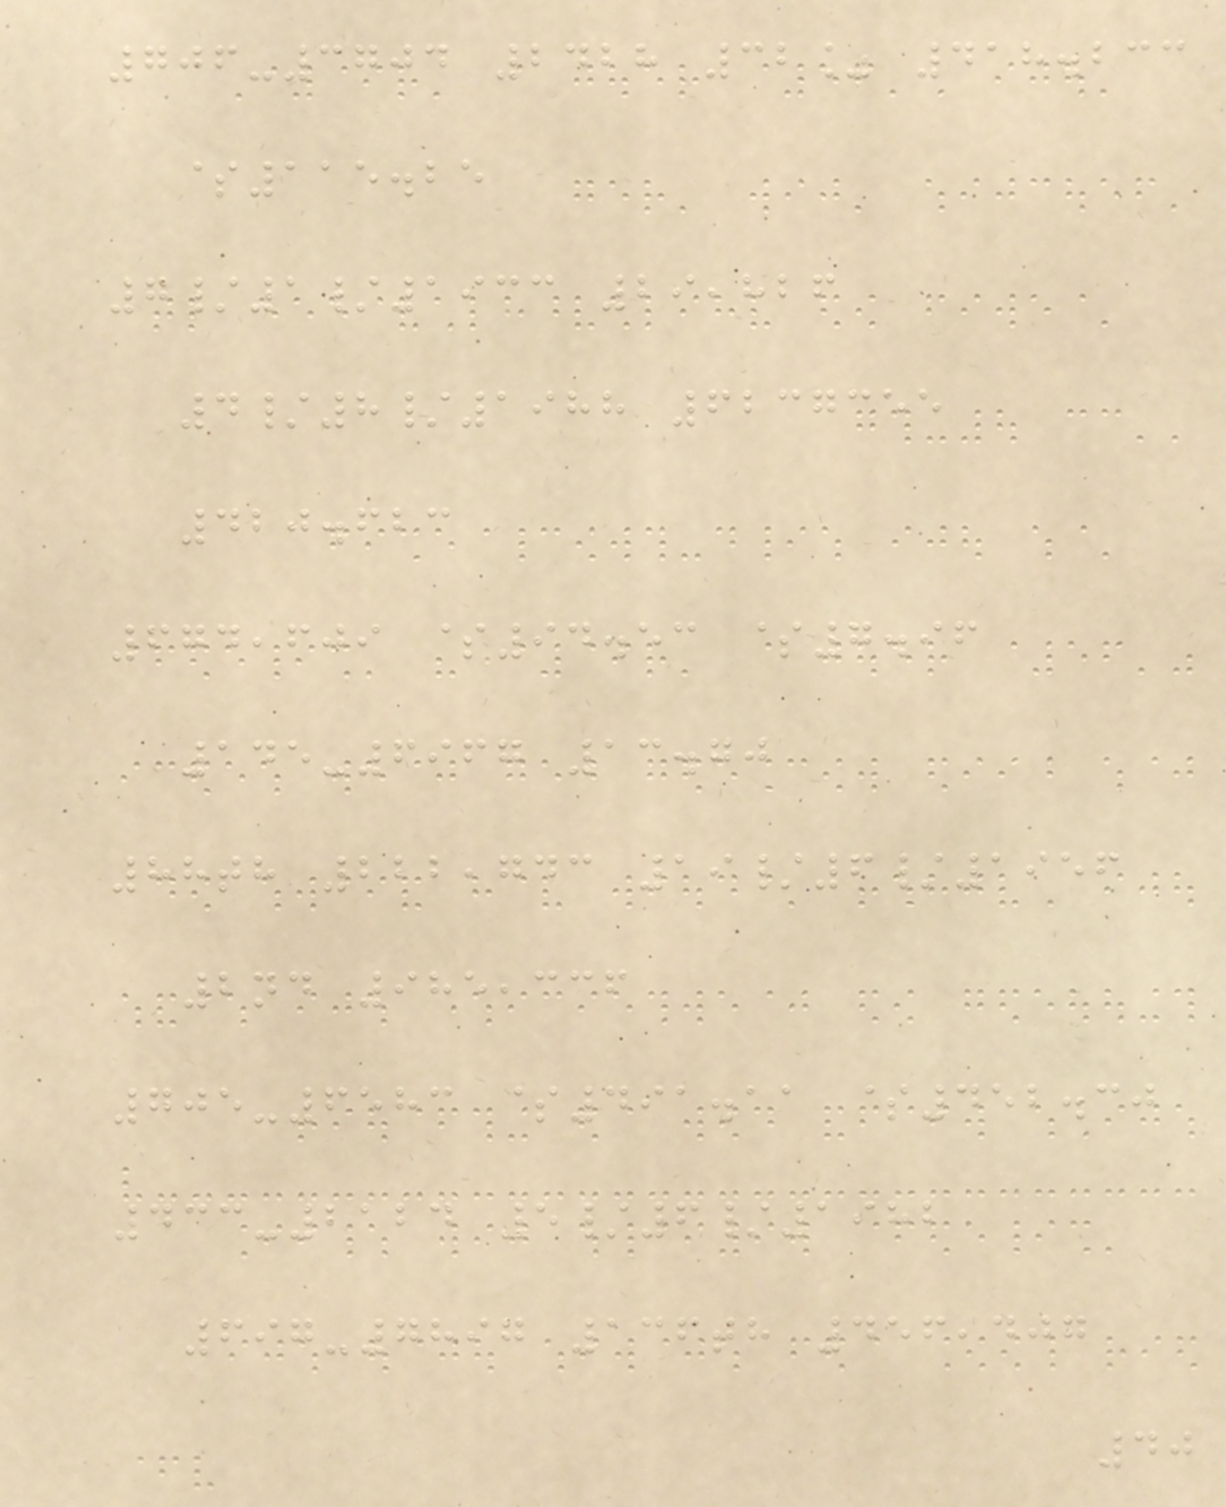706-3704 2428 32% 418.233
$115.25
7/1/1933 29,826
4/8/1988 6237355
420.623
674,609 $94.53 $7.96
145-6967 13.70
88th 222,743 19/6/1956
2nd 985,336
705-6583 $491.11 $452.30
433-2124 5/6/1982
697-7897 136th 456,407
40
